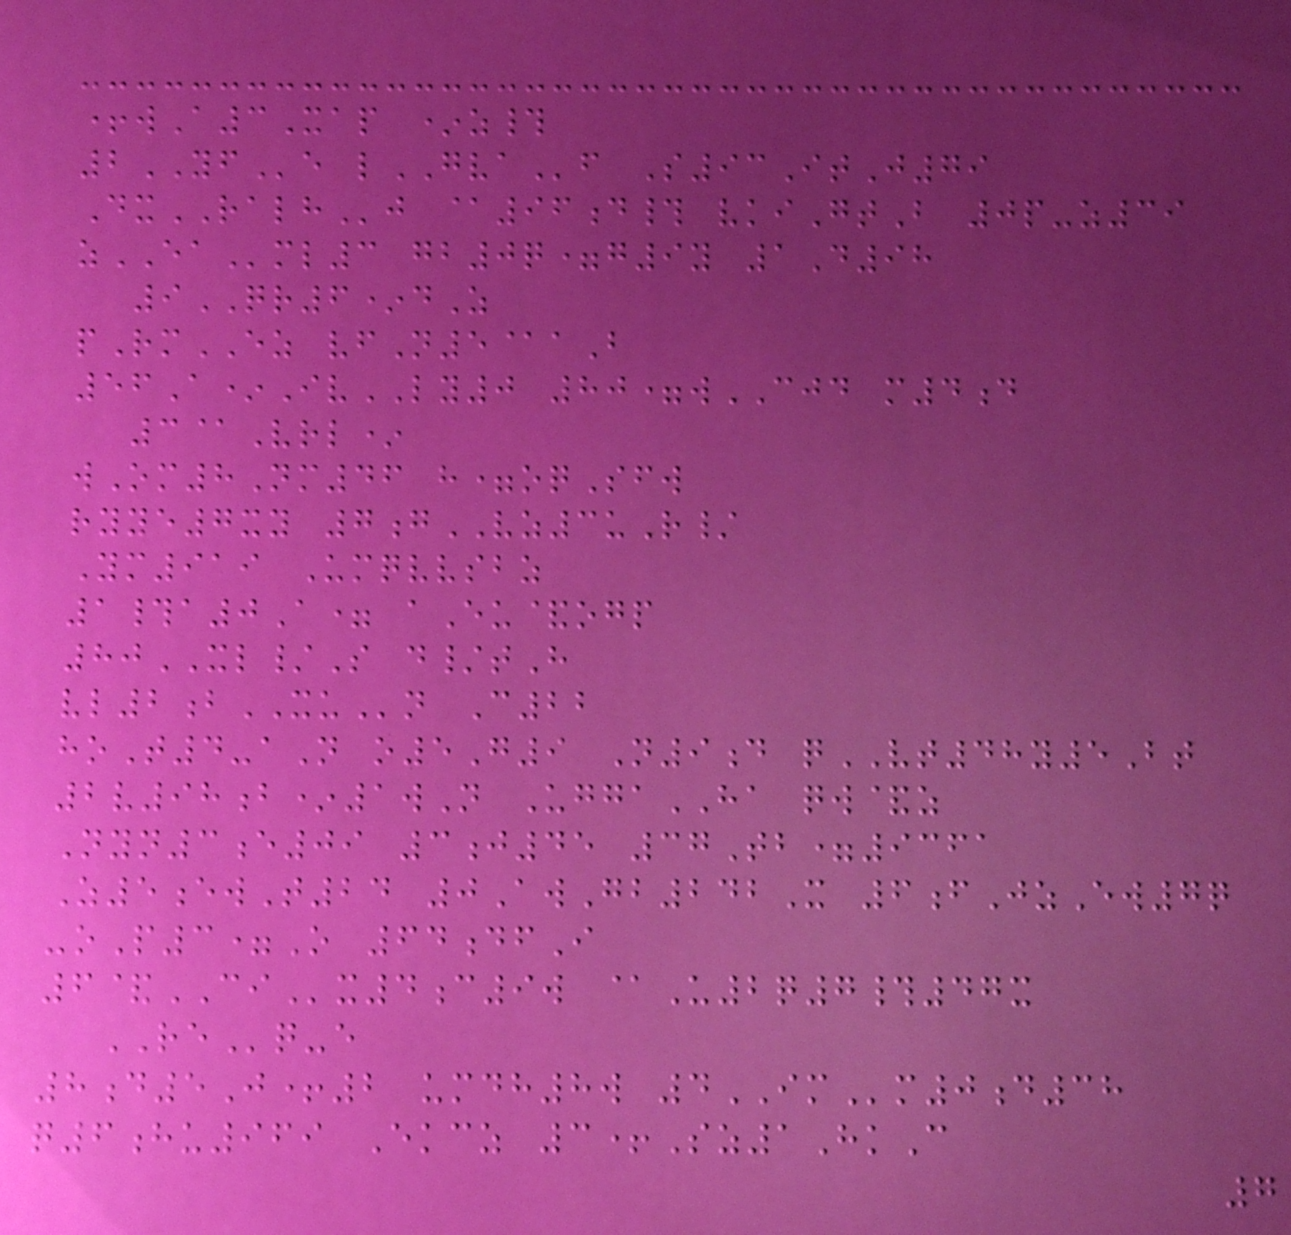+wA3Xap *z#
2YFe lGVAf S93ItJ79
DxRALHj @96d# vkiGtB 0p-z39
zEAml3 gb0q=g9y 1D98
9QR6*dZ
pRmEZ vfN5@aB
56A*IvLY0 80=wCJD m4d
3@Vrl*
wOm8Nm46 h=oqSfw
ryye7xy 7gVZ3uR/
Ym919 Umqvvsbz
1#a0A= aEu&ogp
80XL/S d/tH
vl2bXUn C22
hoT4-aN o5G9 N9d qVT48y5Bt
2v98b*1wN UggaHA qw&z
Nyn3e09 3j45 37Tb=9361
Z5ewT24 0AwGb242X 6fJzEw7q
-oP3=O 64dfI
6&CIx4c9w @U2q7#47x
REq-e
8d5J+2 umdh8w 4IMm0d38
q6hu969 Ekcz 3+Sz1HkC
7
